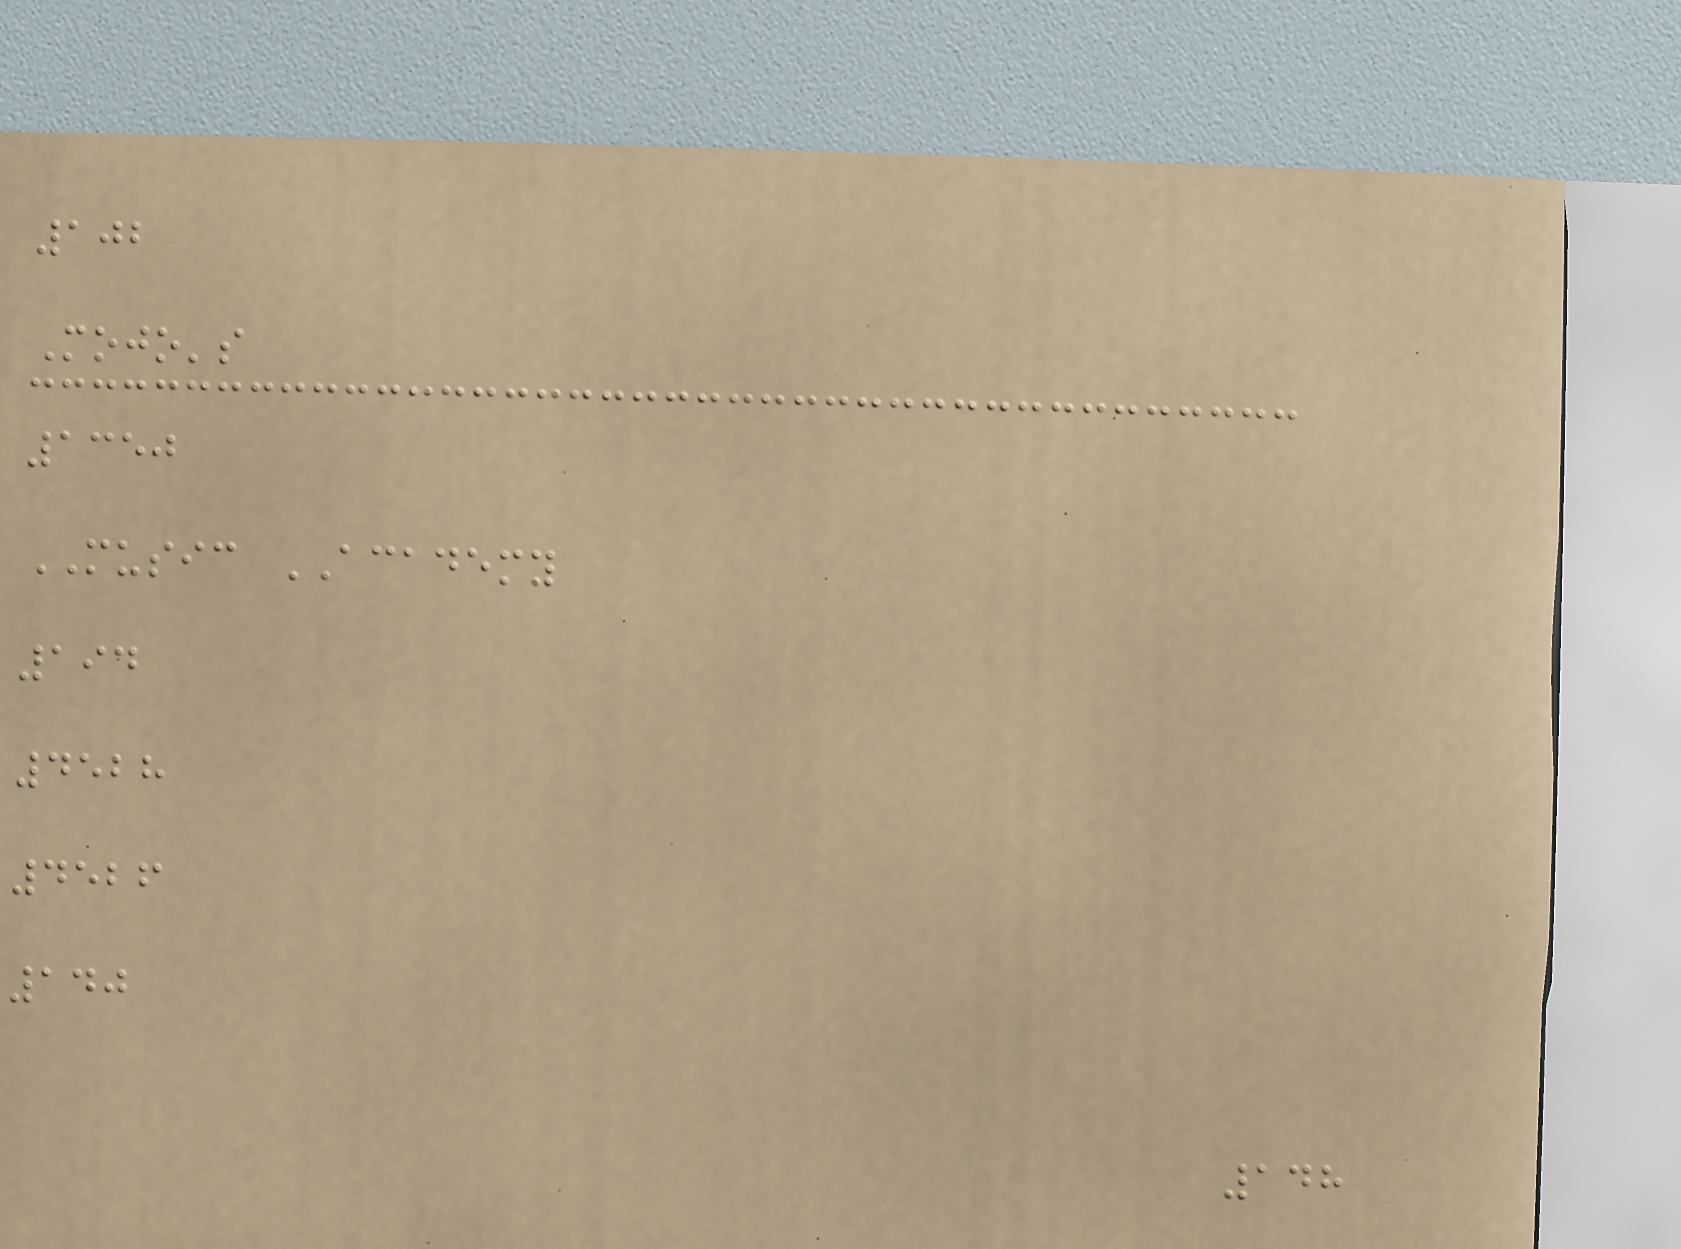102
Mojo's
1350
MUSIC ACADEMY
194
4528
4526
140
148
